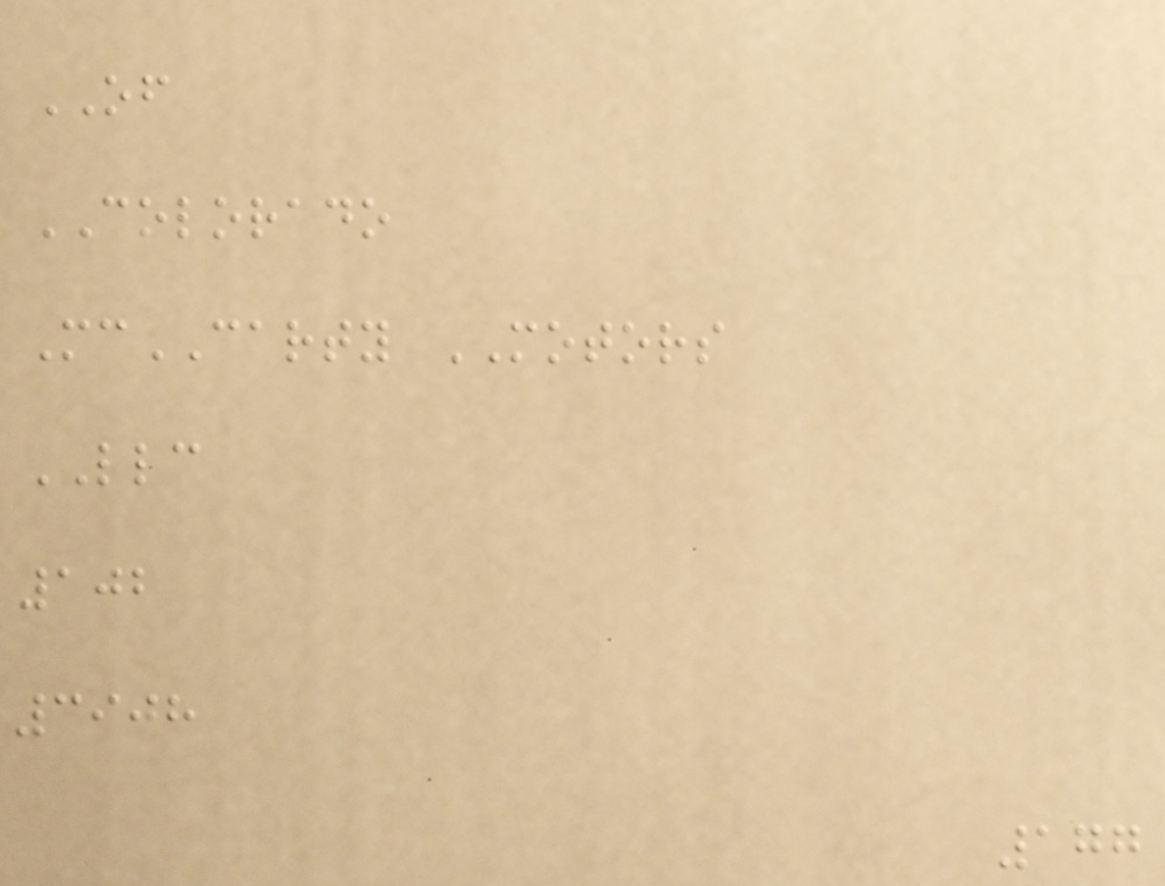OF
COLORADO
McCARTY MOTORS
LLC
102
3908
177
